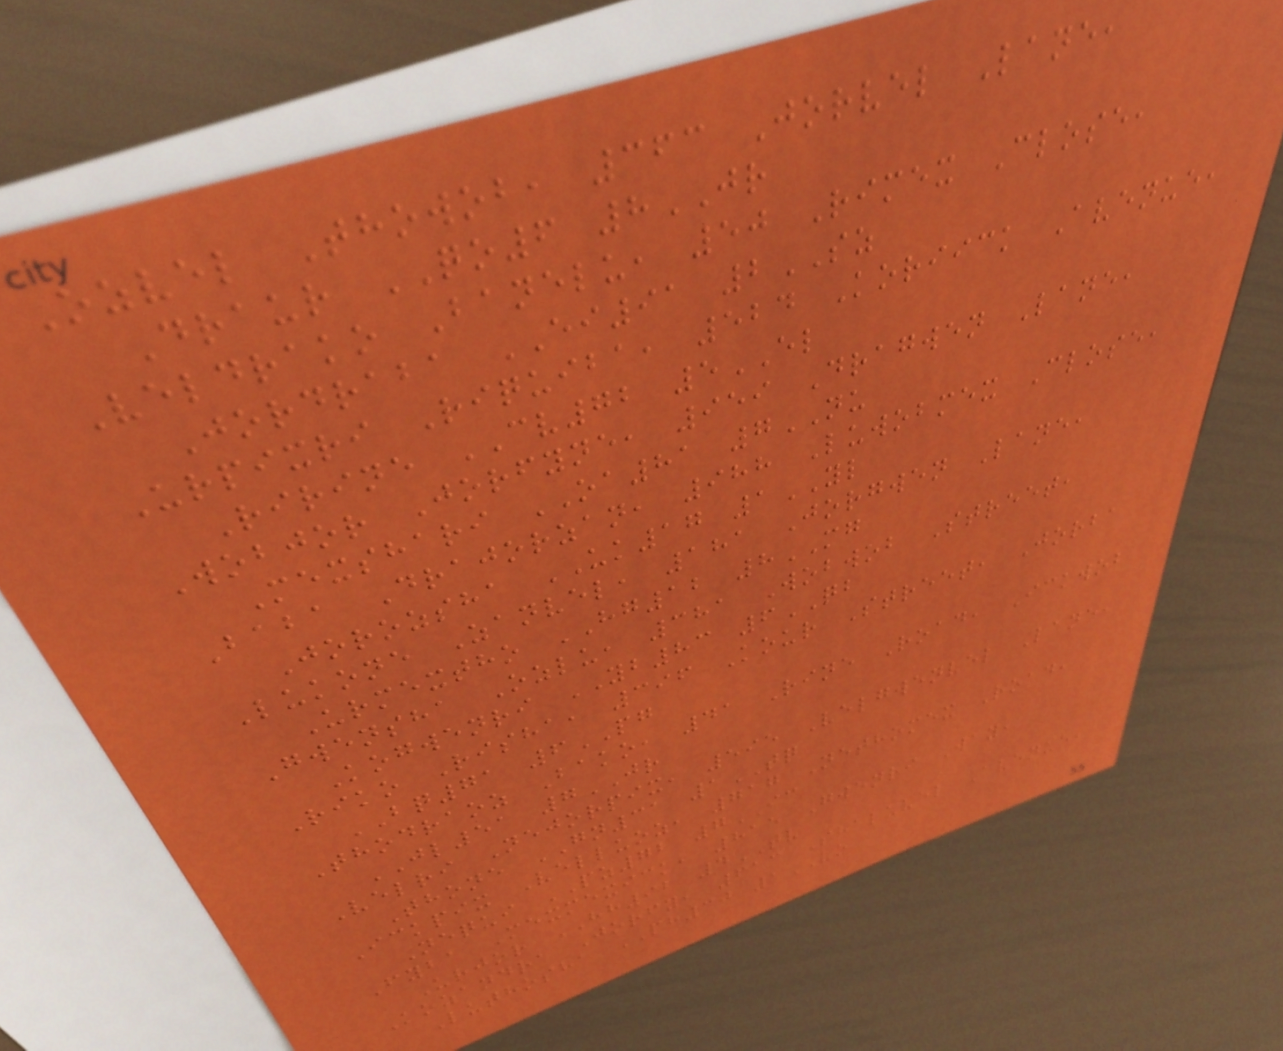Ozvel Thowob, 363 Jorvel Lane,
Draur QO6 8JR
Veldrako Banelu, 50 Rimex Close,
Jordraba EI91 2SZ
Urpixri Riquiba, 524 Koriick Avenue,
Ririne CV72 5EL
Wobjor Jorfyne, 959 Dragwen Lane,
Mexshari OA81 7NU
Baba Drajorzan, 988 Luwobmex Close,
Jorozsha UK17 1YL
Lukone Zanvel, 181 Jorgwen Lane,
Urmextho HG12 8MG
Gwensha Ozlu, 381 Wobwob Street,
Kogwenri YB83 6QB
Riko Risha, 396 Kour Street, Jorba
BQ71 6PG
Thodraoz Bako, 41 Rine Road, Ickwob
JL51 7JR
Velri Nejorpix, 595 Velgwenvel Lane,
Thone GN31 1TQ
Ickpix Velluoz, 717 Nethomex Road,
Nequi PZ72 7IC
Fyba Mexmexick, 815 Gwenri Way,
Urjor HH92 4TV
Kozandra Jorfy, 613 Shaluvel Avenue,
Luthosha PH30 1VO
